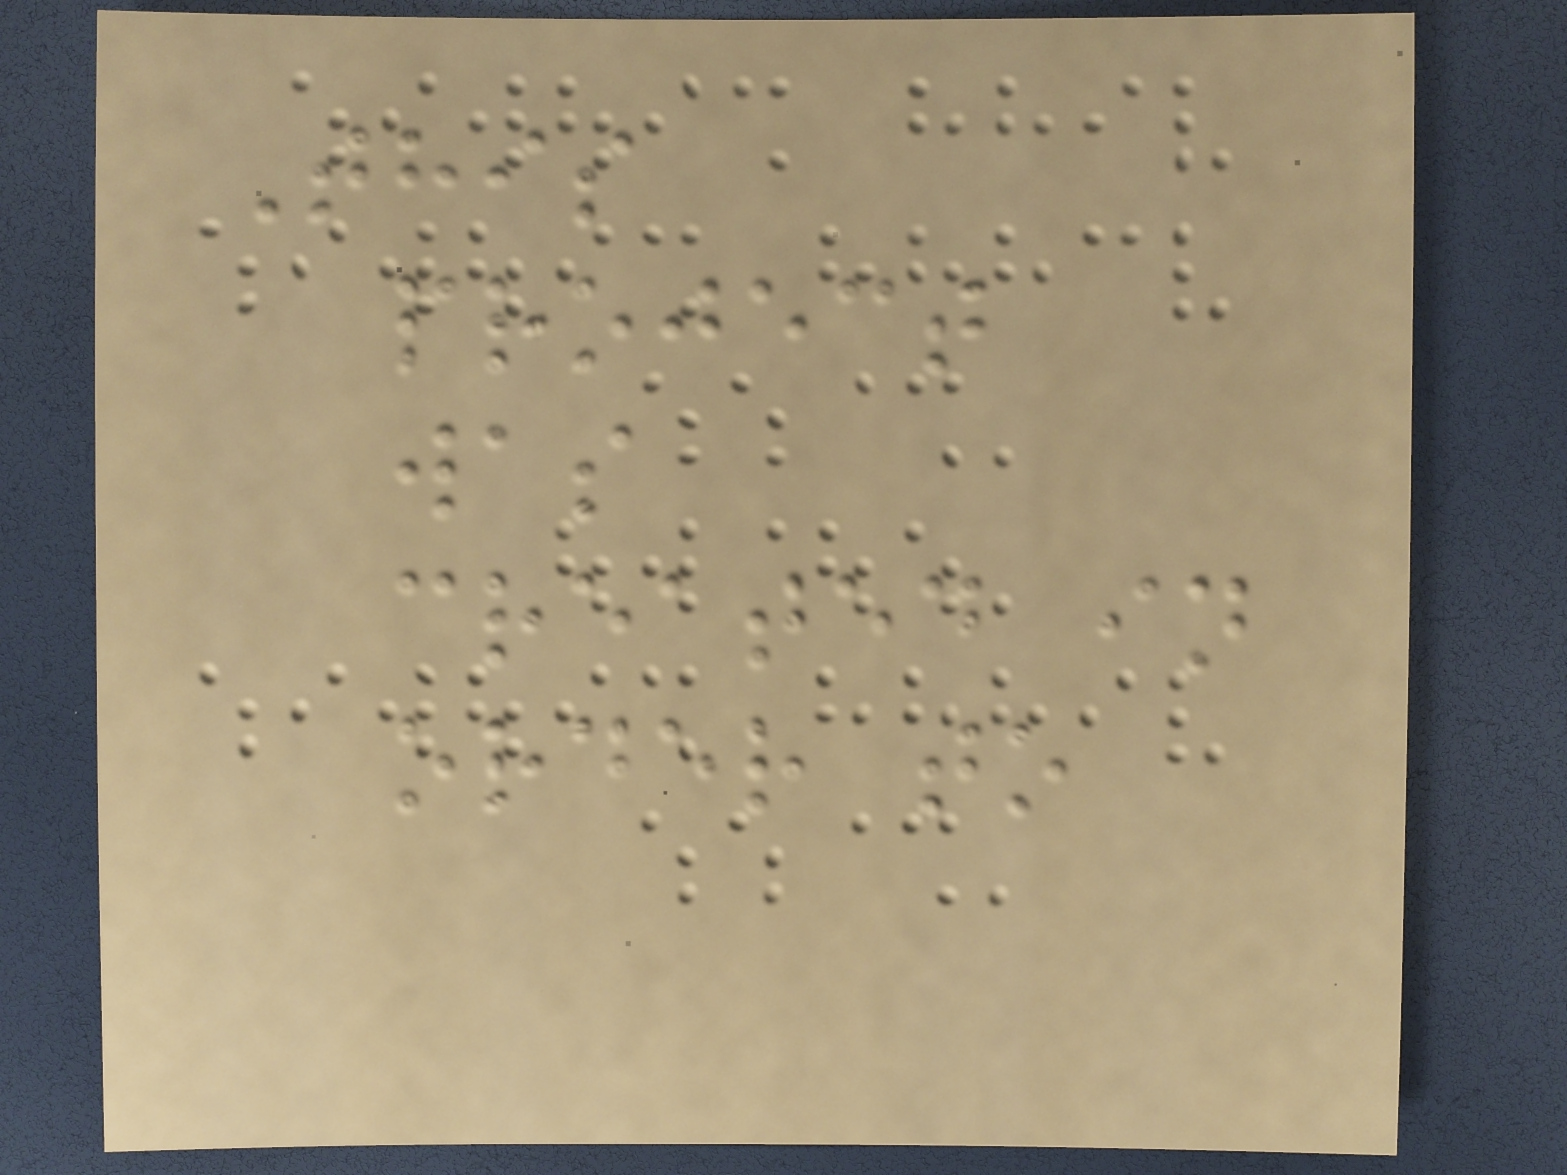This
project
was
created in
order to
